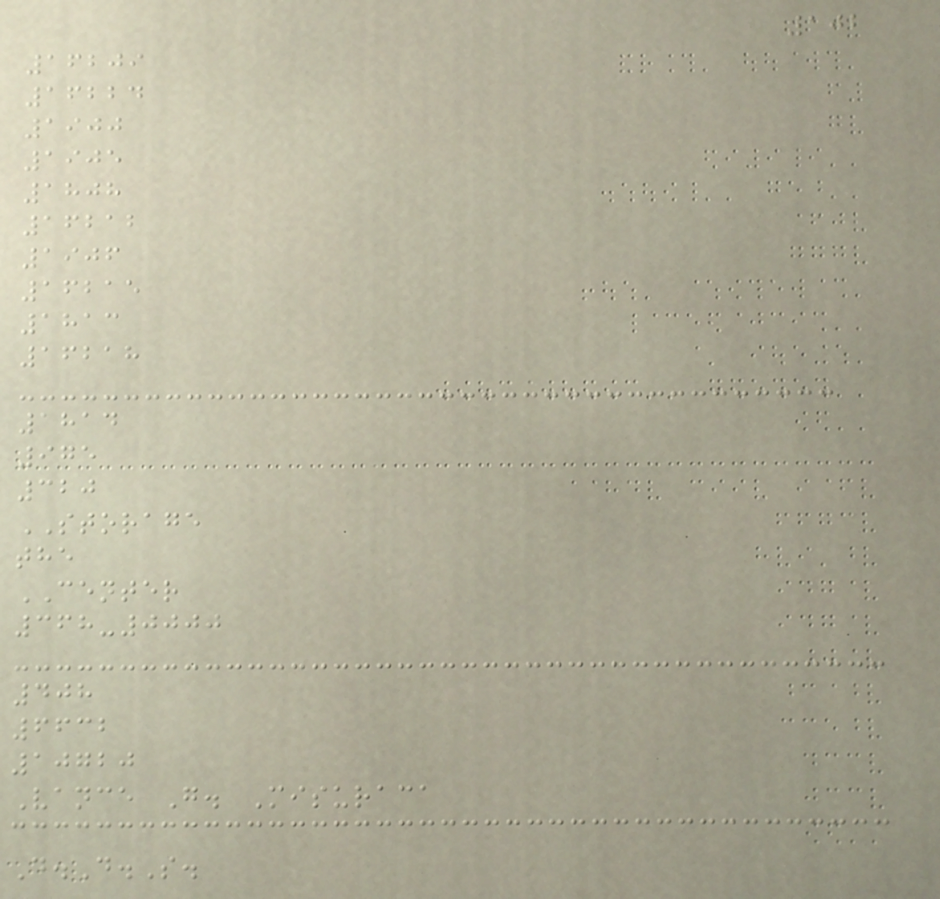102
16209
16224
1900
1905
1808
16212
1906
16215
1813
16218
1814
975
320
STORAGE
the
CENTER
368-0000
408
6632
10720
Vance G. Misuraca
D.D.S.
